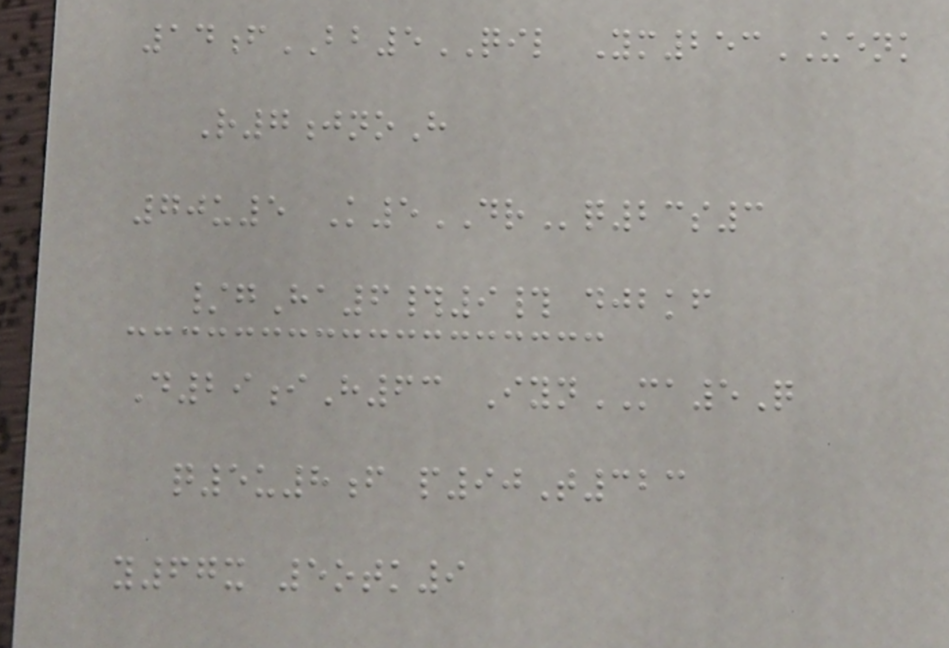14fBB5QIL Ym253UENK
R7jnoH
70u5 K5DRq23s3
/gHa6#9# djbkf
D29iH63 IynMA5Q
q5u8f p90T323
y67x 5otk9
